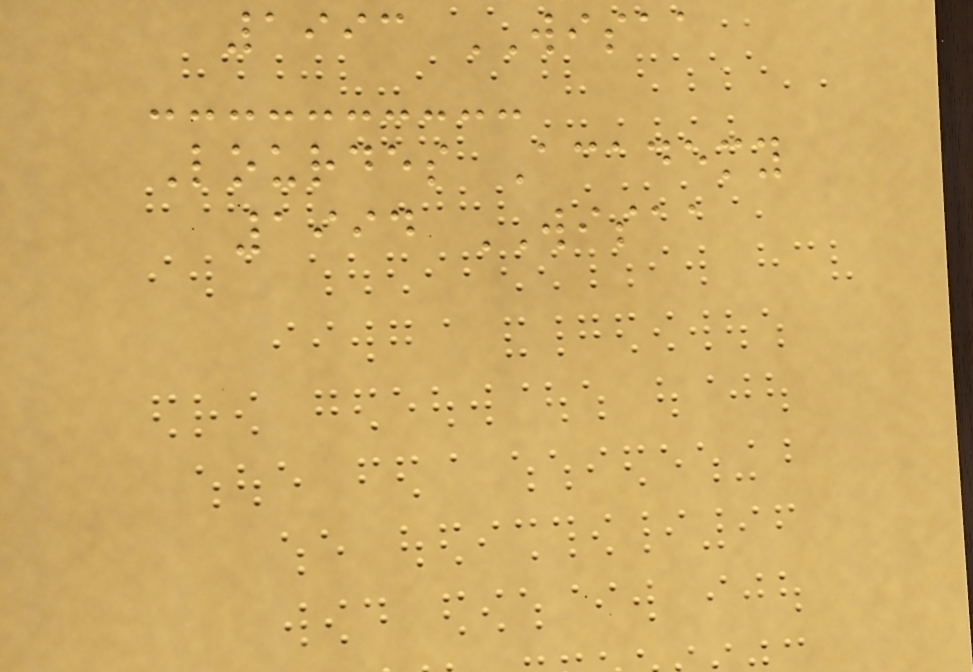1993 WISAA
Lourdes Academy
1994 WISAA
